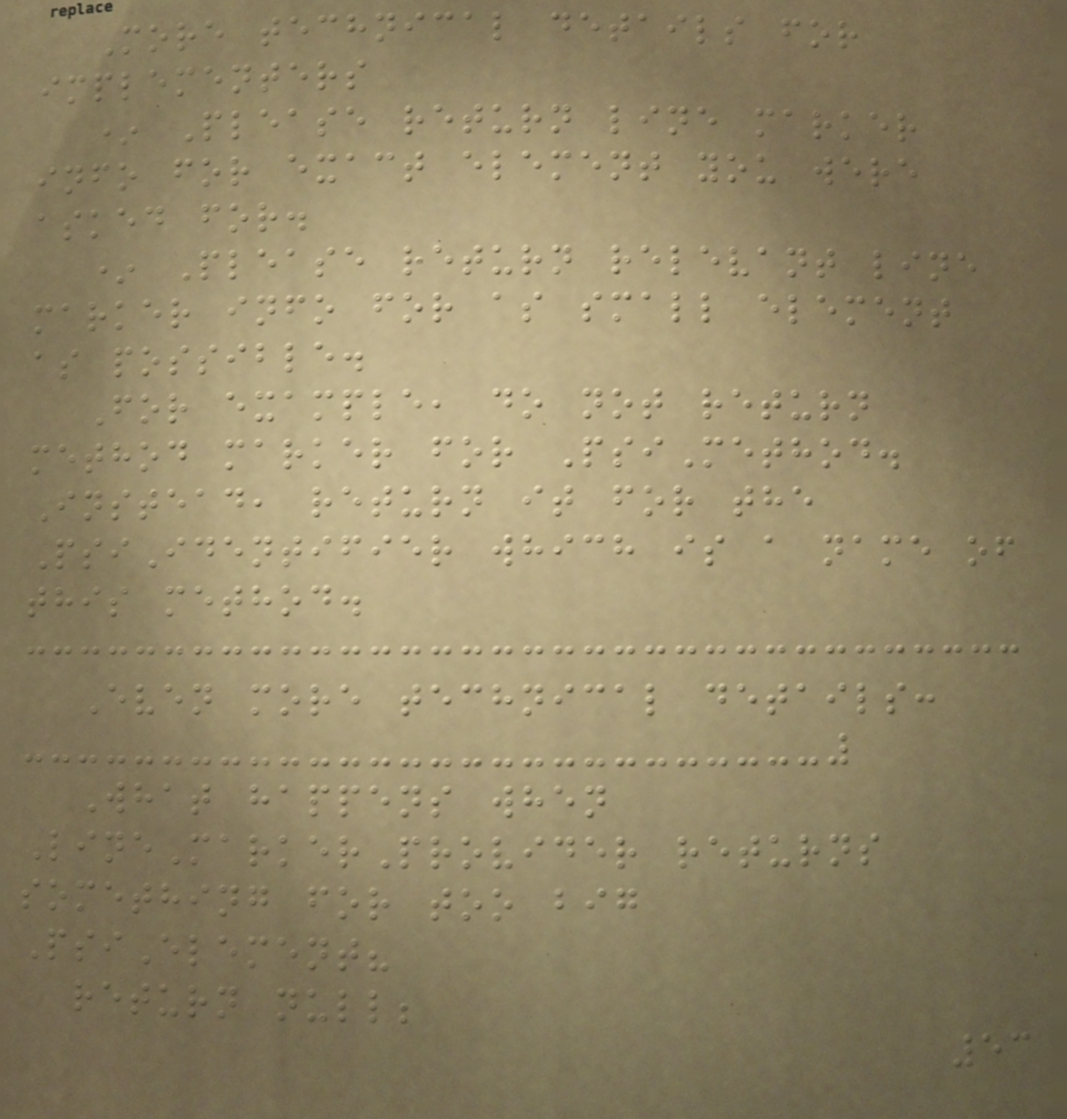More technical details for
implementers
* Please return line marker
info for exact element you were
asked for.
* Please return relevant line
marker info for as small element
as possible.
For example, do not return
method marker for PsiMethod.
Instead, return it for the
PsiIdentifier which is a name of
this method.
Even more technical details:
What happens when
LineMarkerProvider returns
something for too big
PsiElement?
return null;
53
